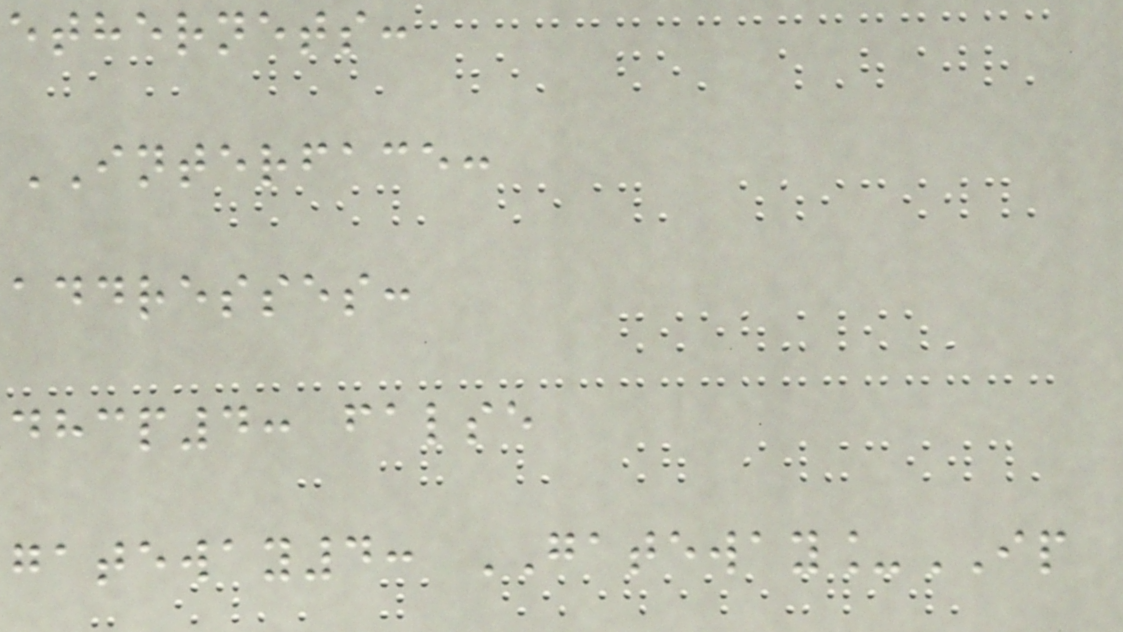ethernets:
INTERFACE:
addresses:
dhcp4: false
gateway4: GATEWAY_IP
